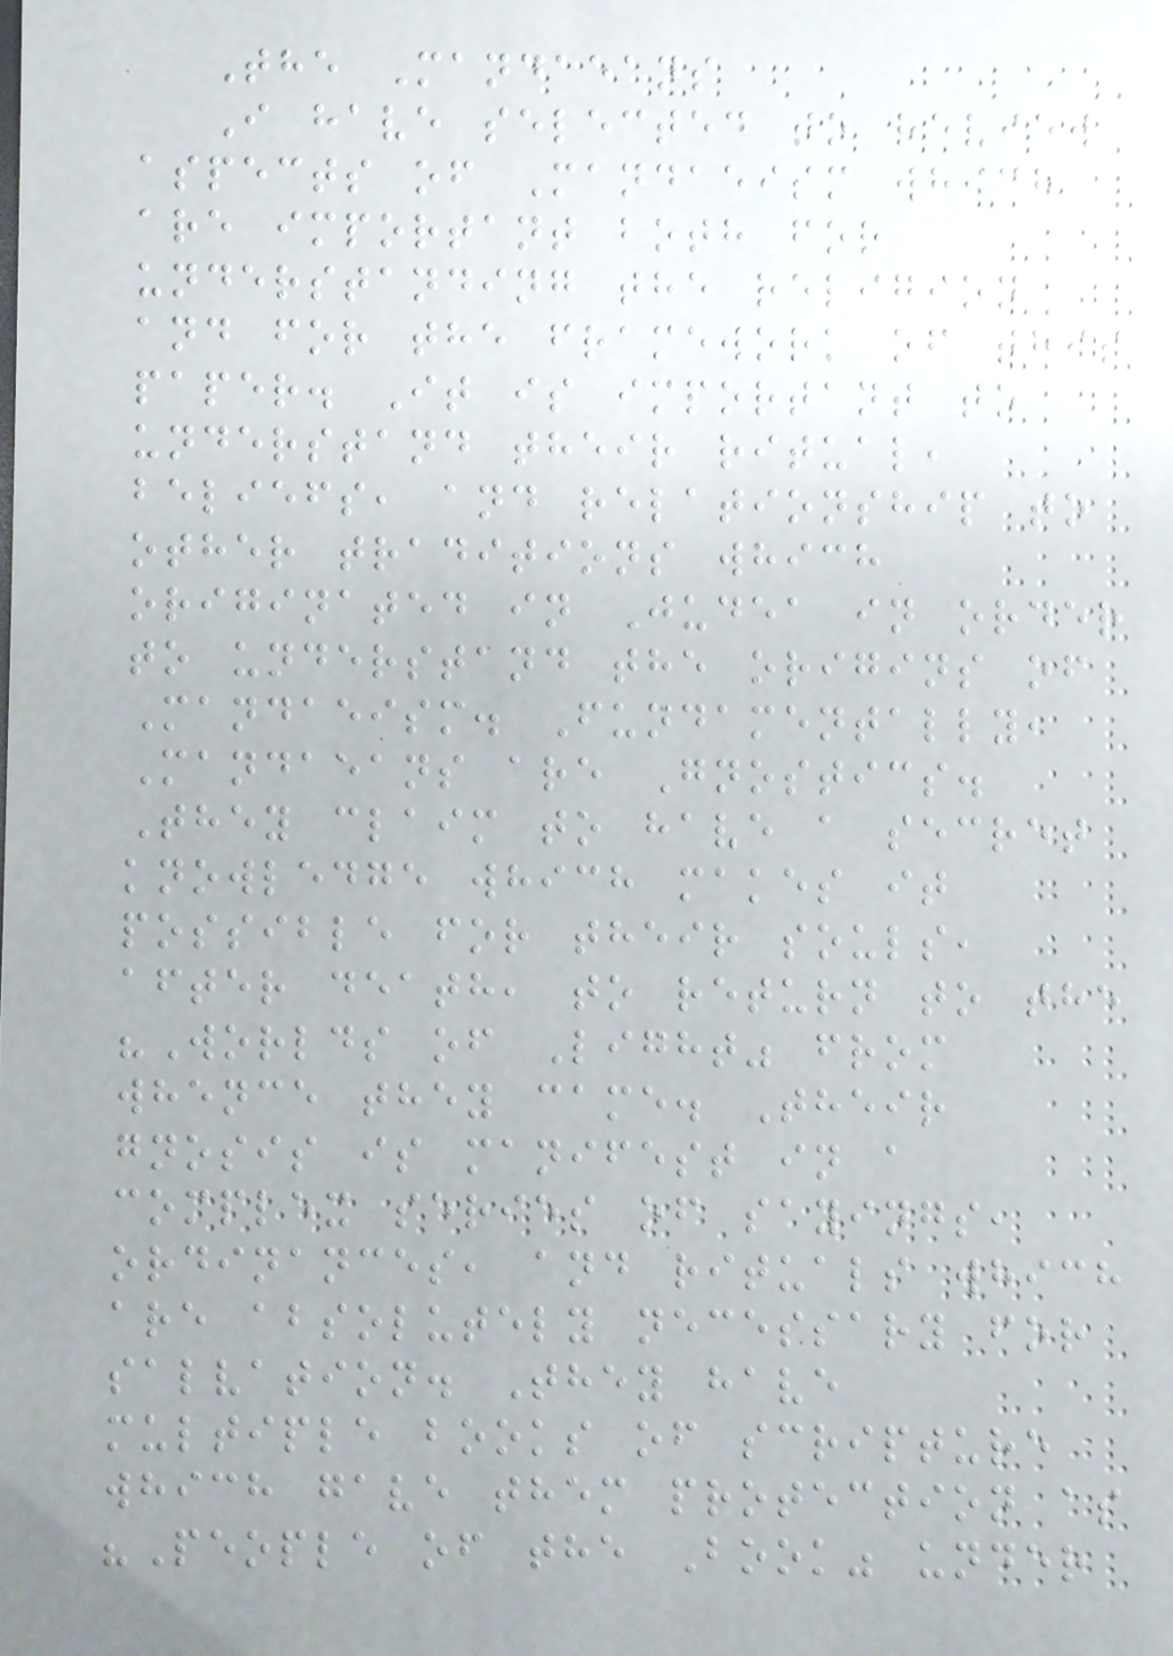The Mandaeans
I have selected to review
aspects of Mandaeism which
are important both for
understanding the religion
and for the framework of this
paper. It is important to
understand their ritual,
beliefs, and relationship to
other traditions which
originated in Judea in order
to understand the origins of
Mandaeism. Fundamentally,
Mandaeans are Gnostics.
They claim to have a secret
knowledge which makes it
possible for their souls,
after death, to return to the
"Worlds of Light" from
whence they came. Their
gnosis is manifest in a
complex series of sayings,
ordinances, and rituals which
are absolutely necessary for
salvation. They have
multiple books of scripture
which gave them protection as
"People of the Book" under
